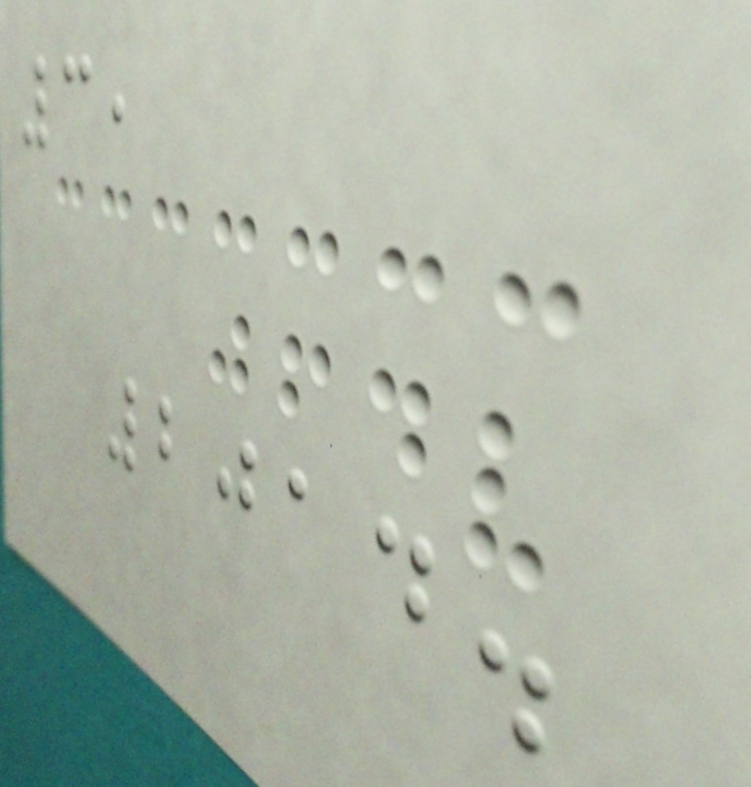3,
2014.
